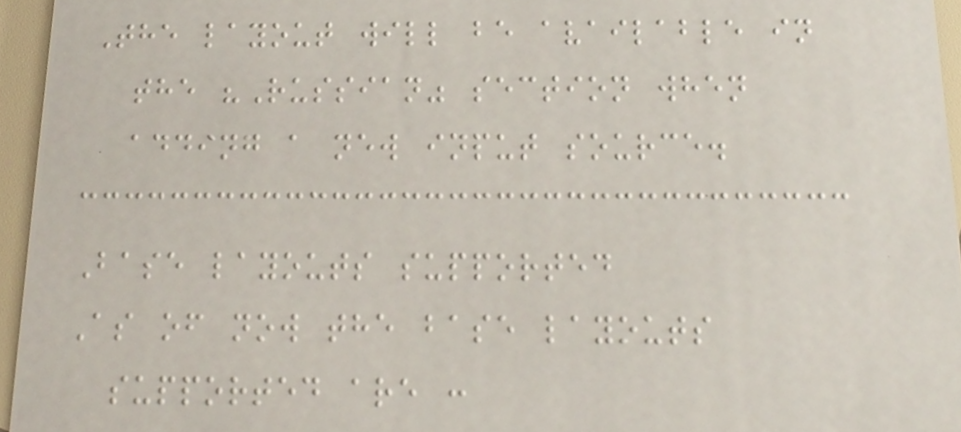The layout will be available in
the "Russian" section when
adding a new input source.
Base layouts supported
As of now the base layouts
supported are :
